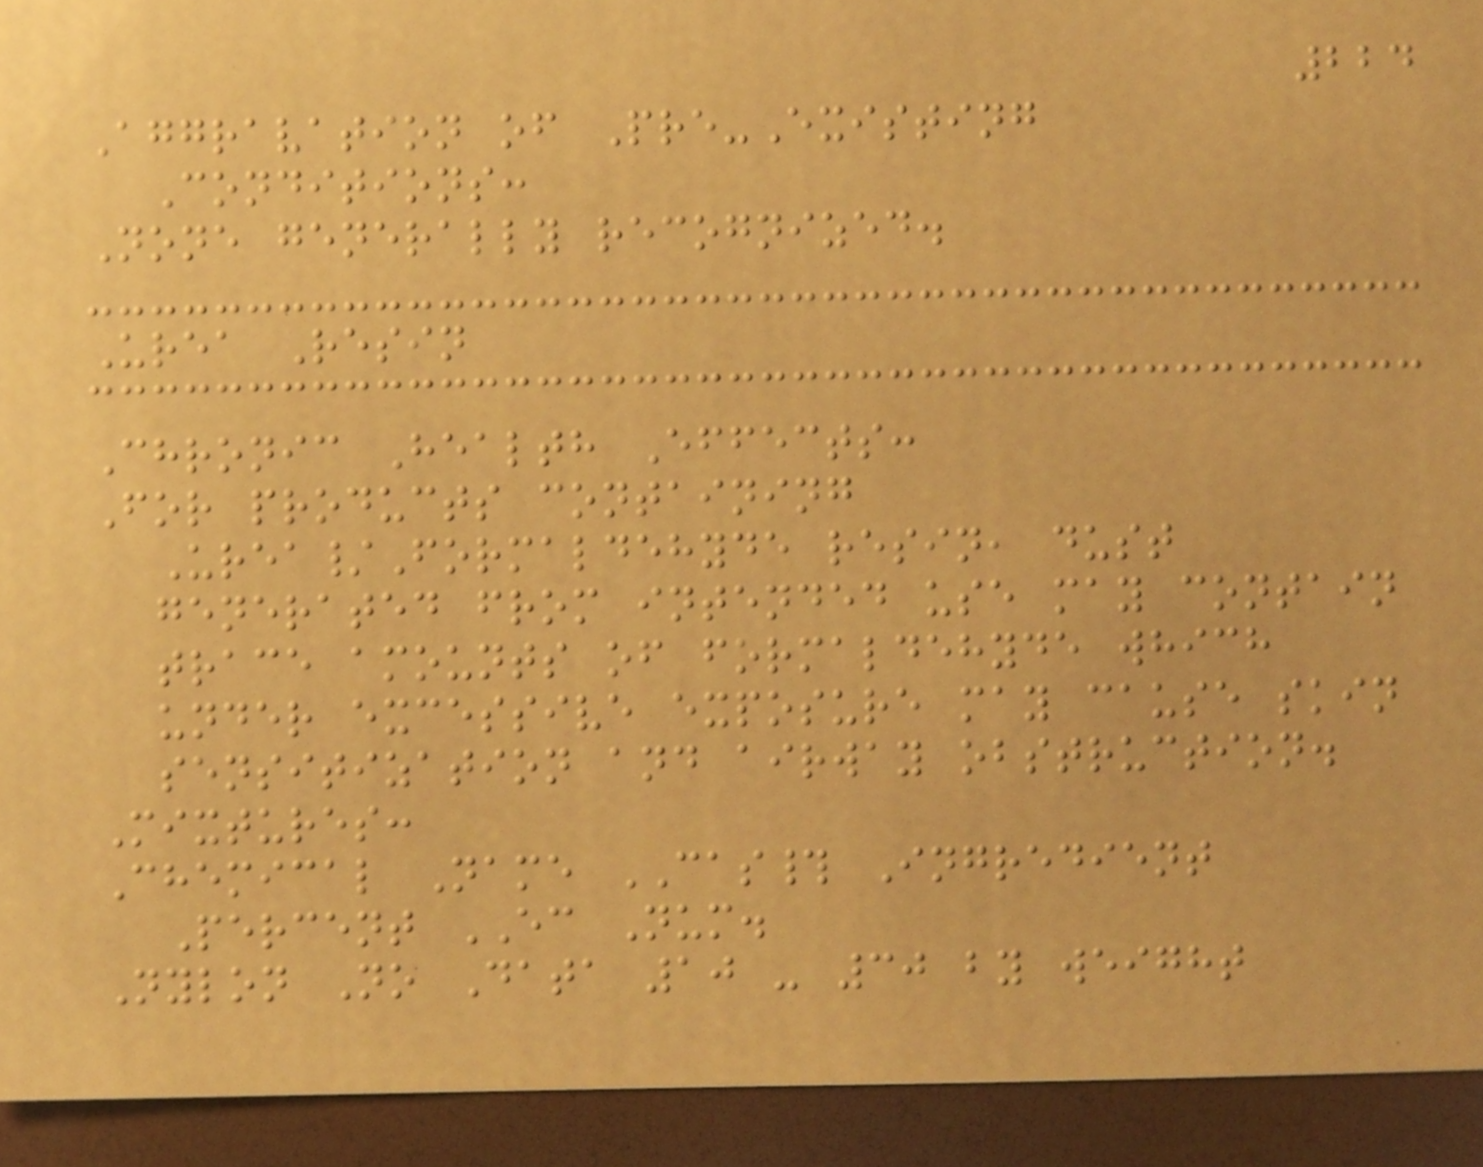224
Aggravation of Pre-Existing
Conditions:
None generally recognized.
Urea Resin
Chronic Health Effects:
For products containing
Urea/Formaldehyde resin, dust
generated from intended use may contain
trace amounts of formaldehyde which
under excessive exposure may cause skin
sensitization and airway obstruction.
Mixtures:
Chemical Name CAS# Ingredient
Percent EC Num.
Nylon No Data 10 - 30 by weight
